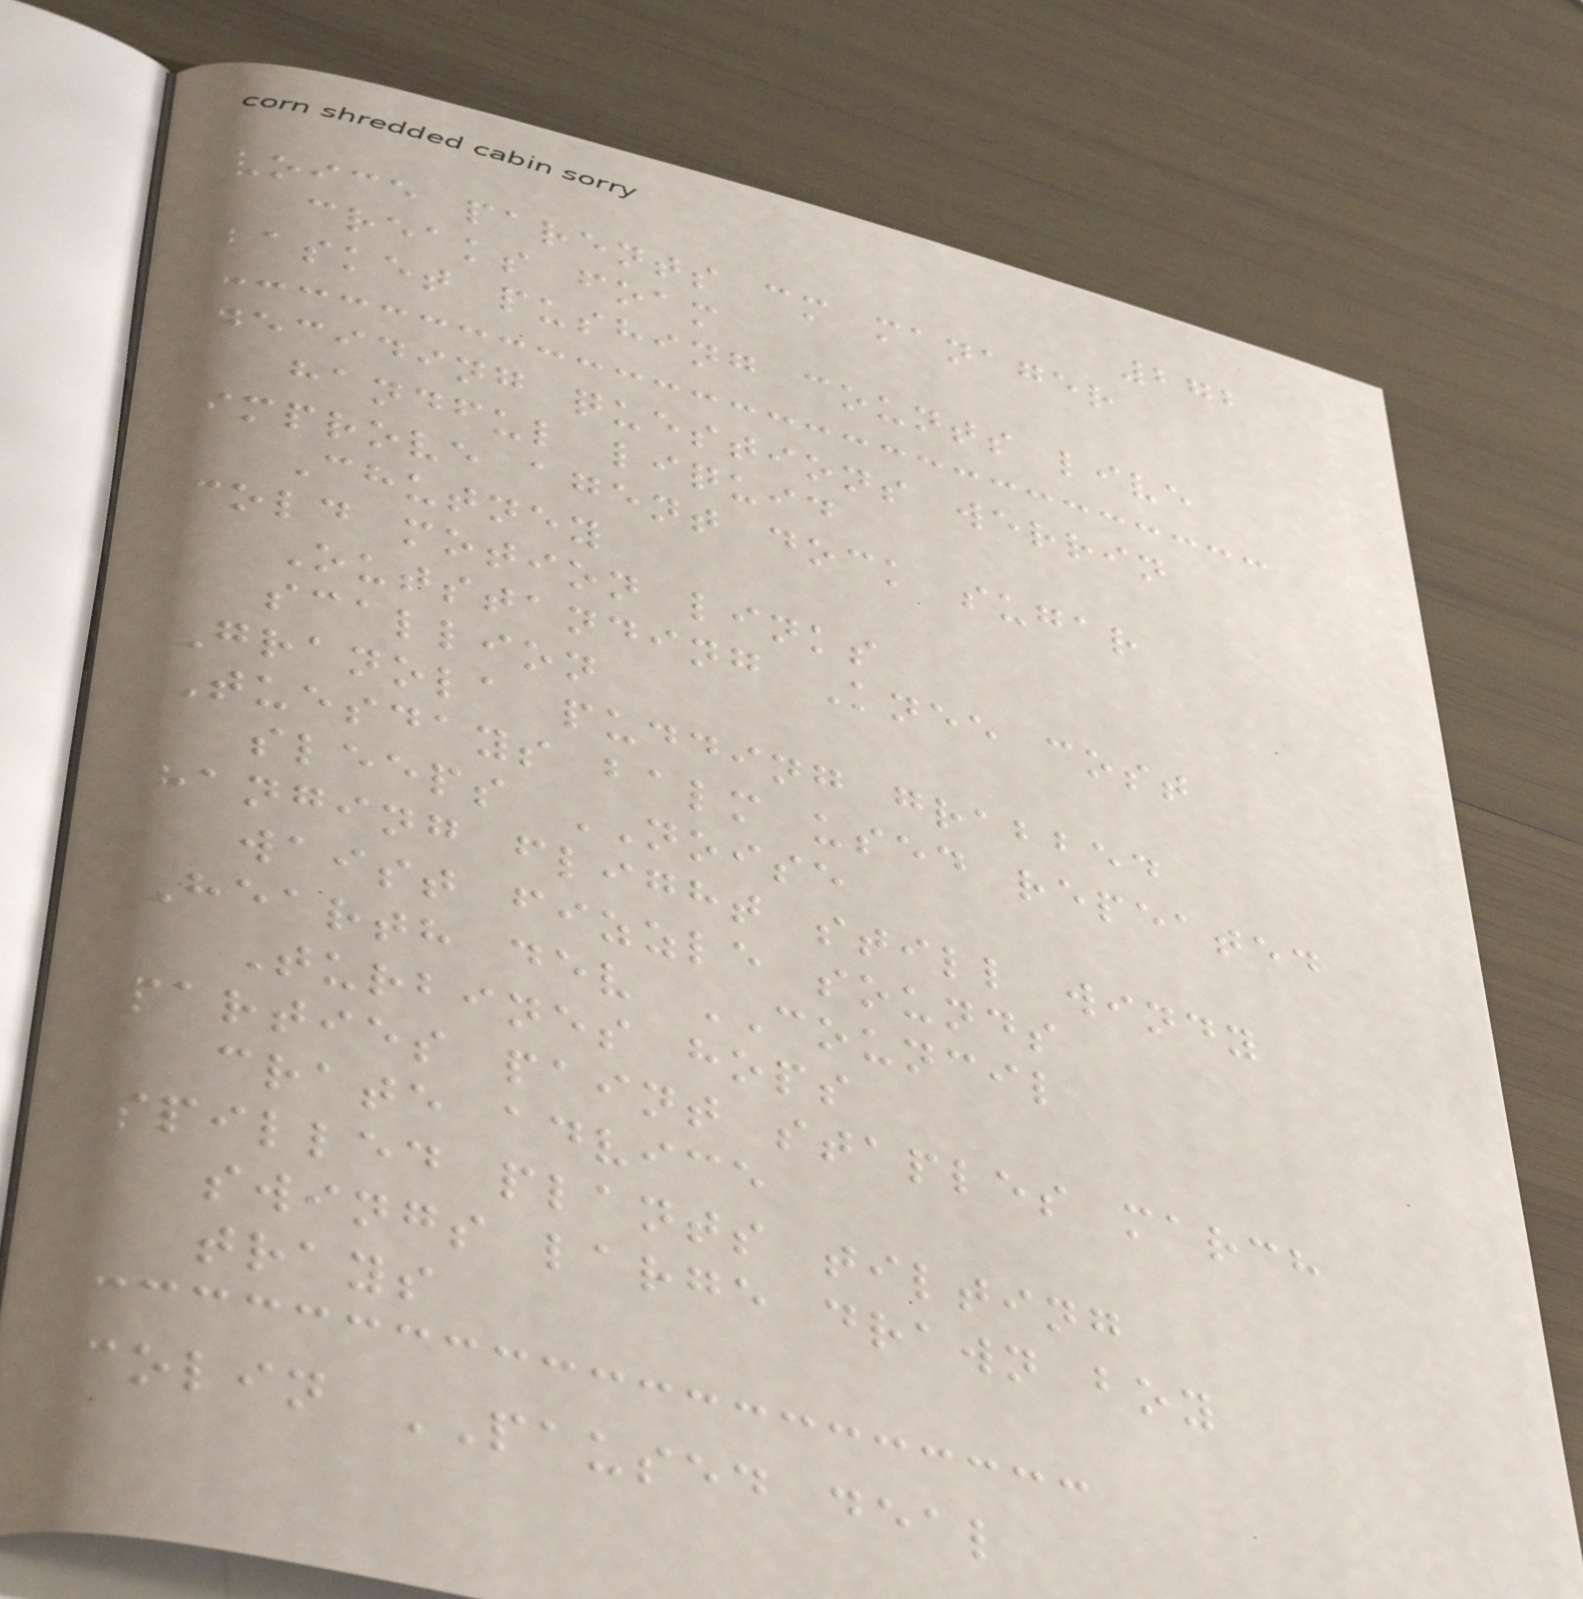272
voice parents cm manager
creaks foam
basket pushing counts live
deciding questions werrin
handful liquid
improve agent dock sugar
Chutney
cold motion links
Outstanding Knee cost
scallion
Granola pudding grabbed
Tuesdays balm used repeated
sleeps NOISE
hanging flight still windy
waist fizzle sounds
Hearth dev COUNCIL
Turbines hops
parties paint staples march
crate advice
spilled plants tilting
swings large drawn boy
trays
colin PAUSED deal
